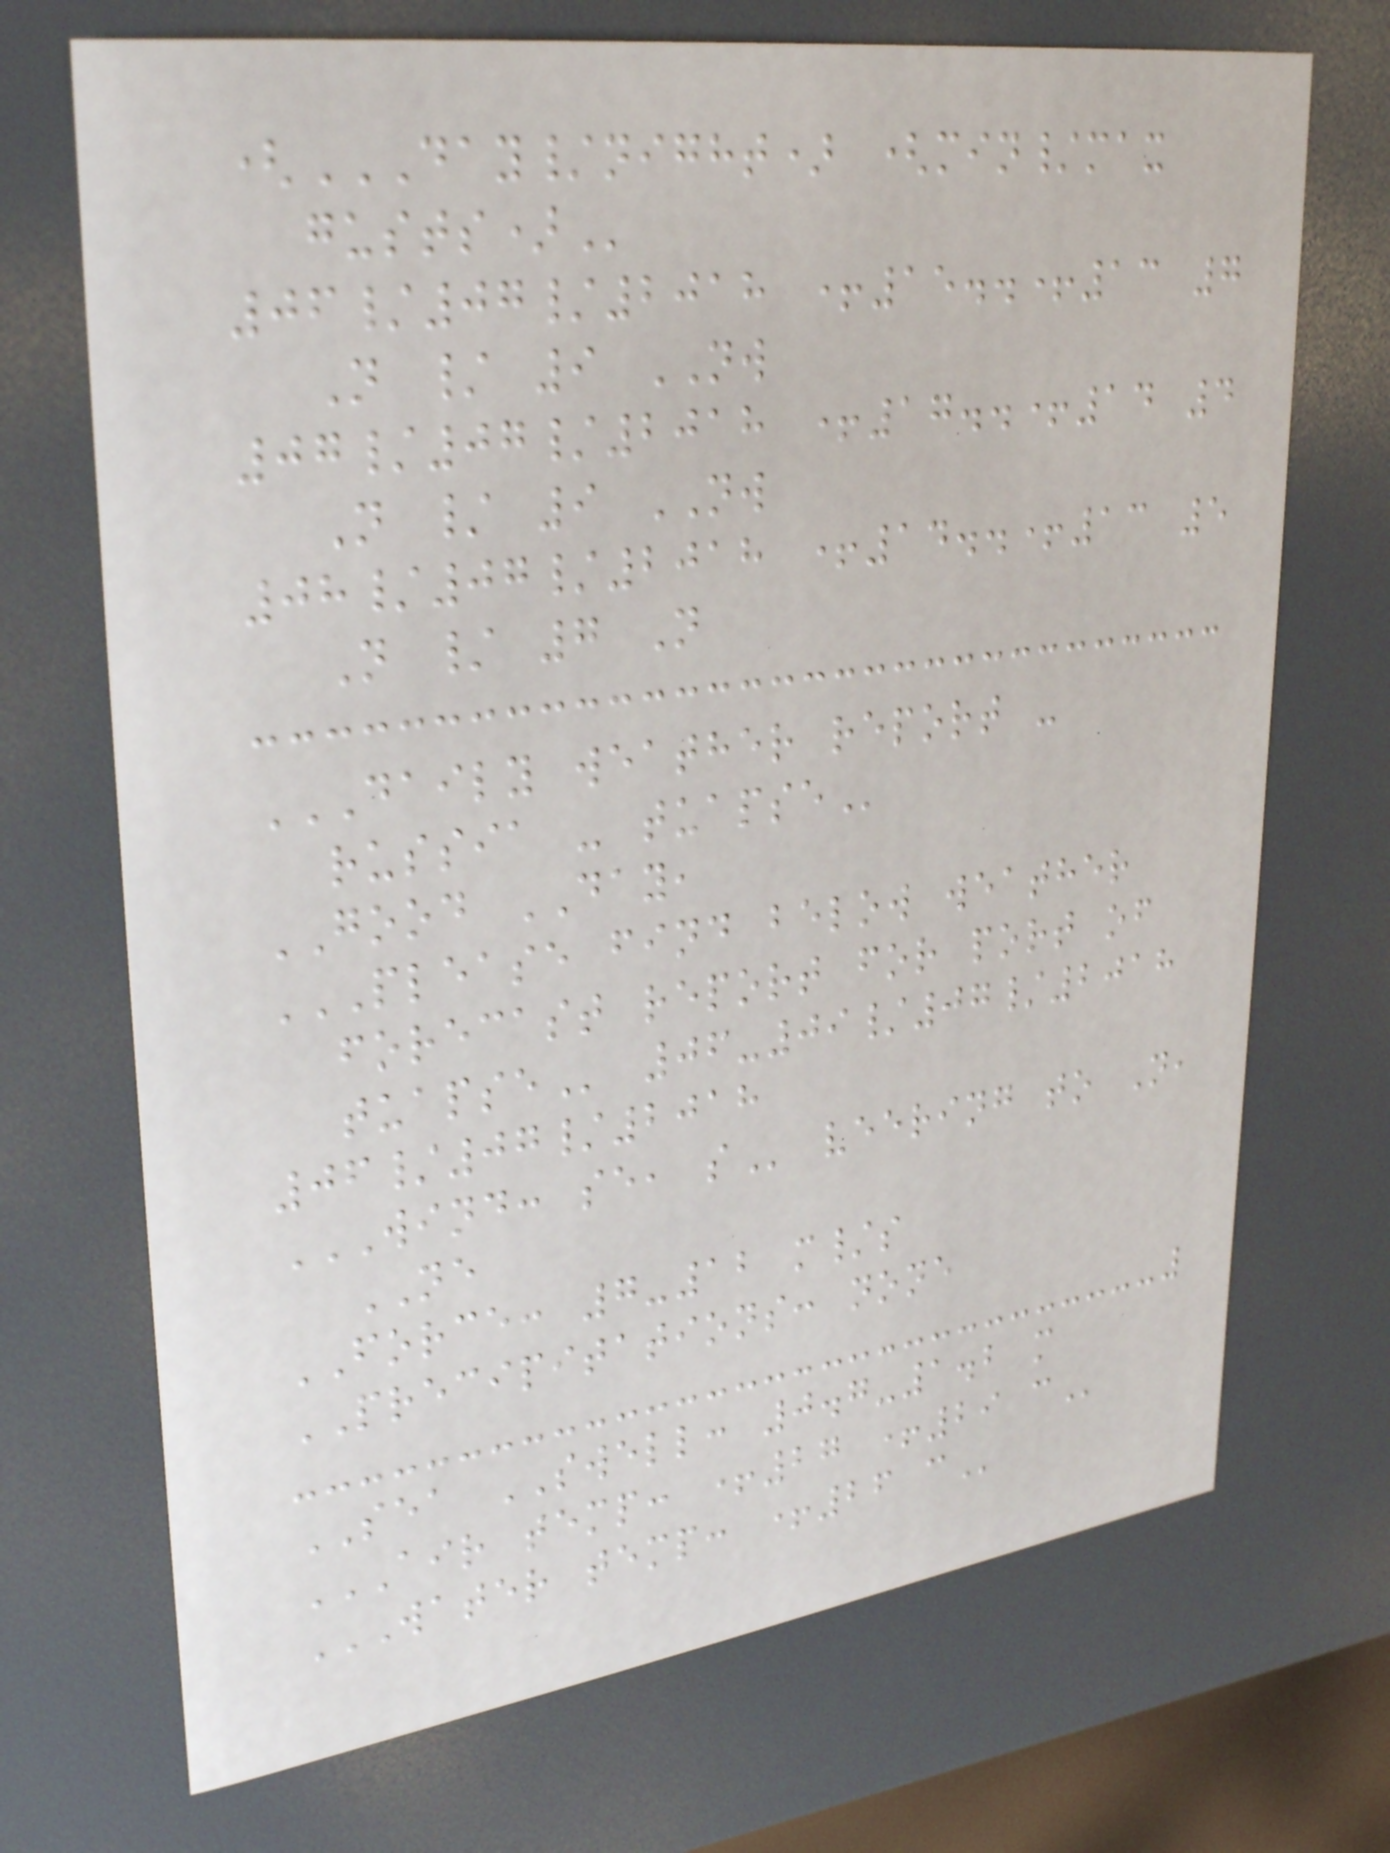(DAY/NIGHT) (MIN/MAX
GUSTS)
06/07/2018 +15..+13 7
N / 9 NW
07/07/2018 +17..+14 4
N / 9 NW
08/07/2018 +14..+13 5
N / 7 N
DAILY WEATHER REPORT -
RUSSIA - TUAPSE
GOOD DAY,
PLEASE FIND BELOW WEATHER
FORECAST REPORT FOR PORT OF
TUAPSE 06-09/07/2018
06/07/2018
WIND: SE, S veering to N,
NE
FORCE: 7-12 m/s
PRECIPITATIONS: none
SEA SWELL: 0.7-1.2 m
AIR TEMP: +27 +29 C
WATER TEMP: +26 C
